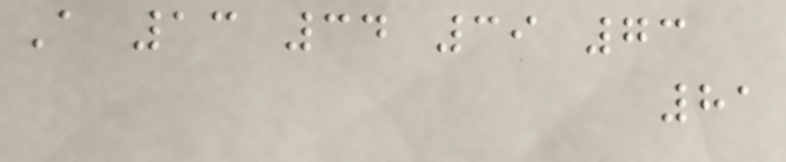A 13 34 39 73
81
